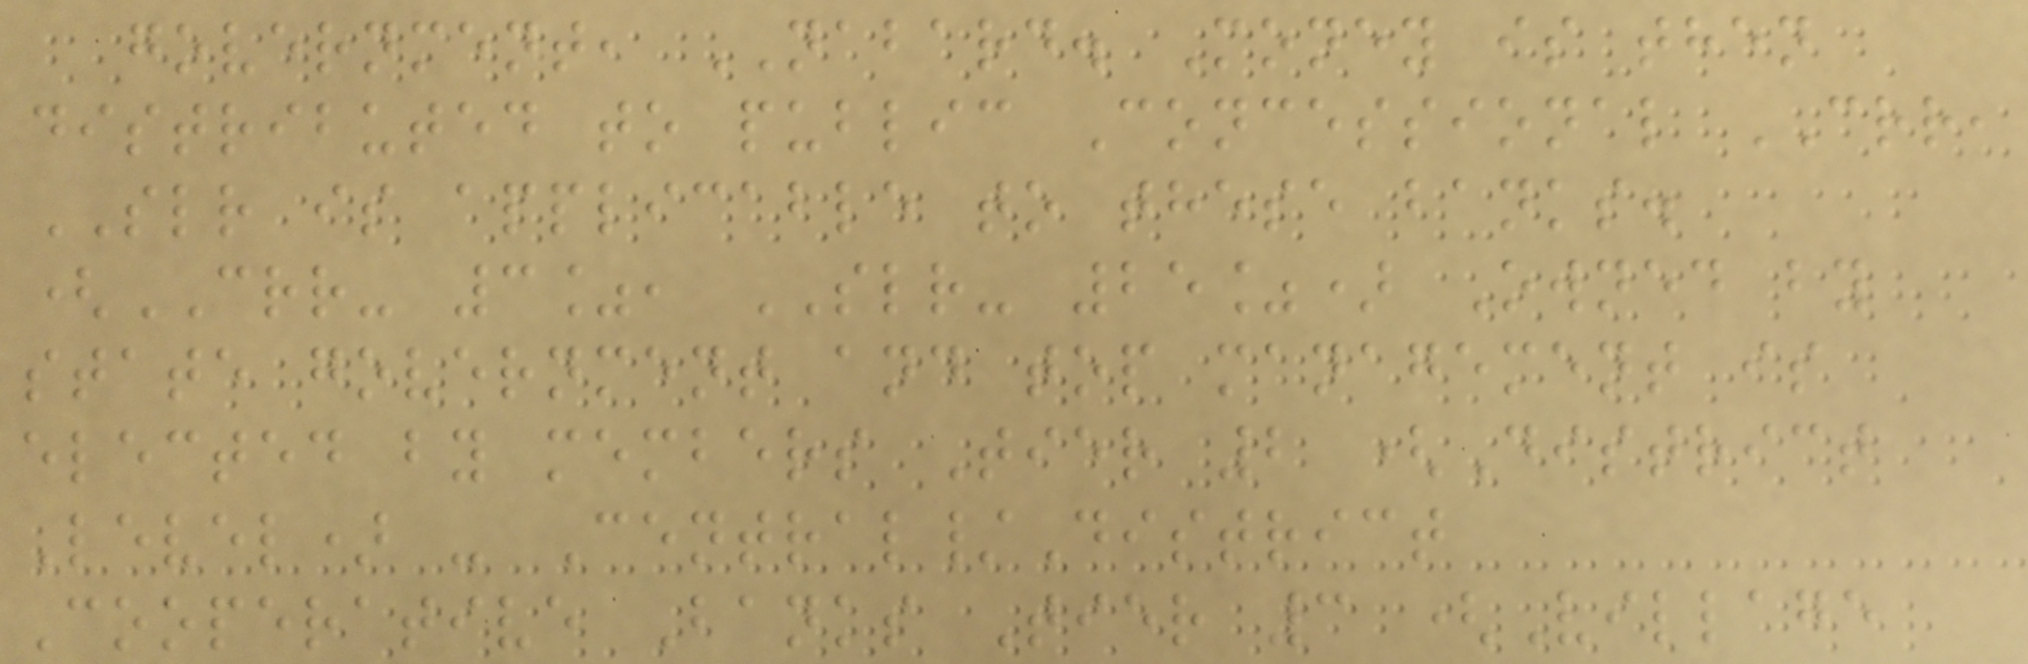government, NABARD. Money is then
distributed to public Concessional CRR,
SLR is applicable to these banks.
(CRR- 3%, SLR- 25%) Owned by
state government and top management is
elected by members Tier 2 (District
Level) - Central/District
Cooperative Banks Tier 3 (Village
